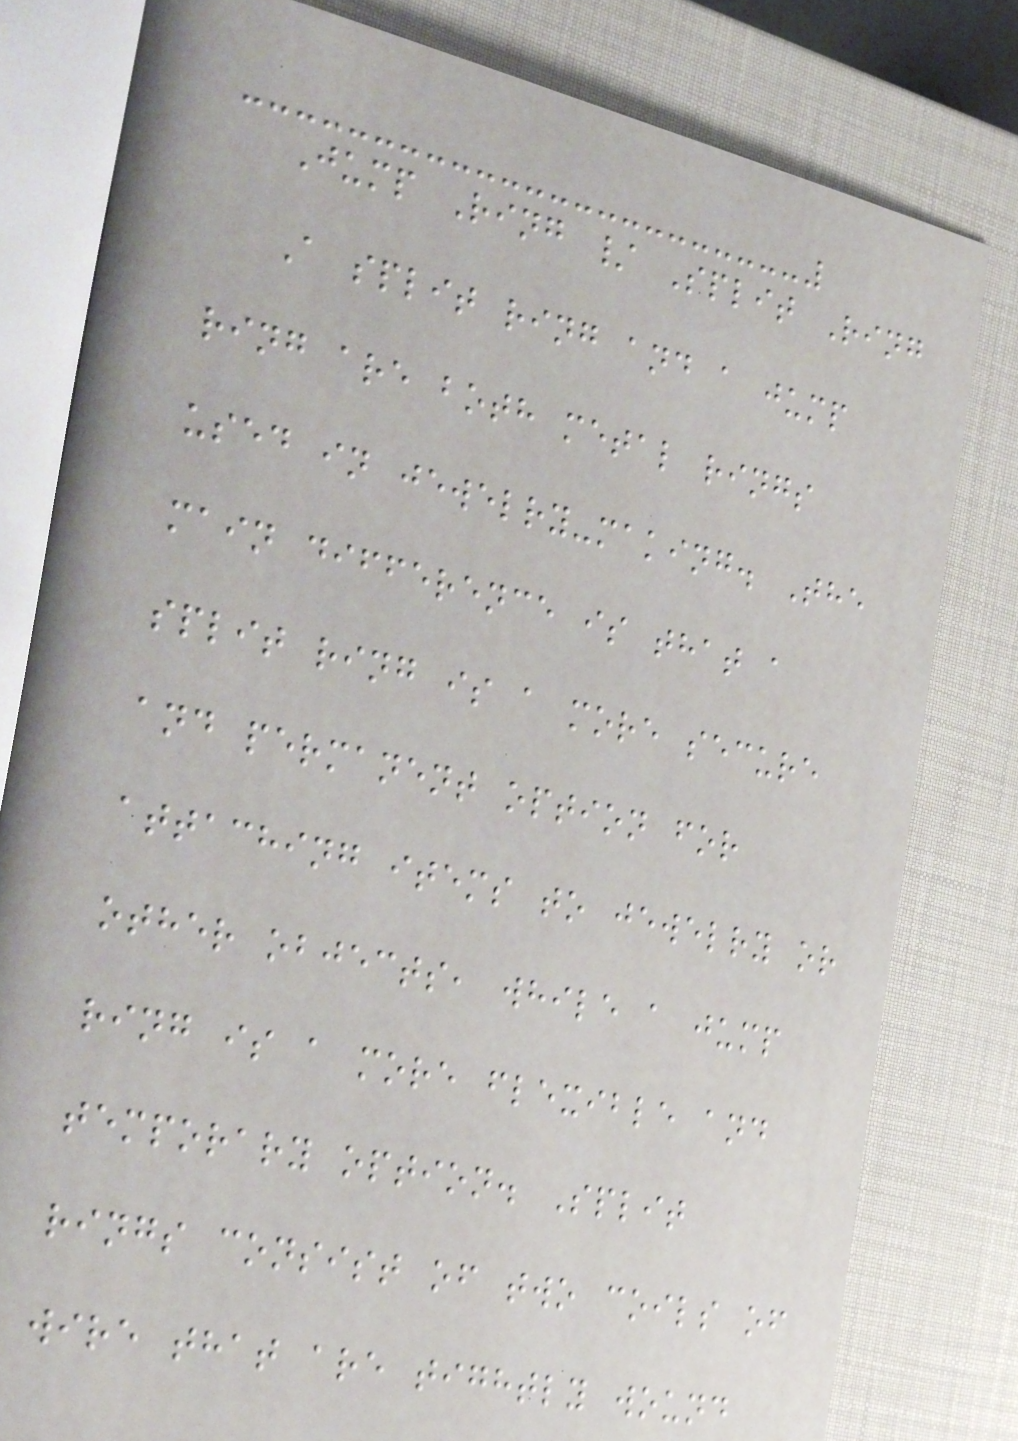Jump Ring / Split Ring
A split ring and a jump
ring are both metal rings
used in jewelry-making. The
main difference is that a
split ring is a more secure
and permanent option for
attaching items to jewelry or
other objects, while a jump
ring is a more flexible and
temporary option. Split
rings consist of two coils of
wire that are tightly wound
